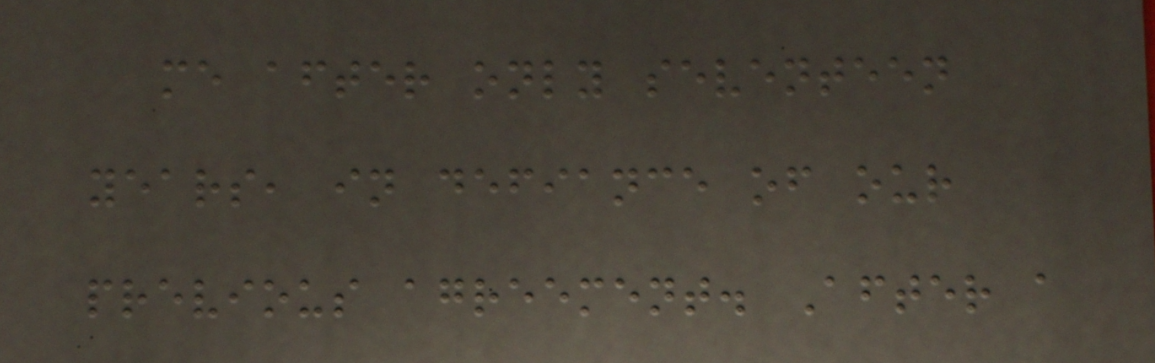me after only seventeen
years, in defiance of our
previous agreement. After a
